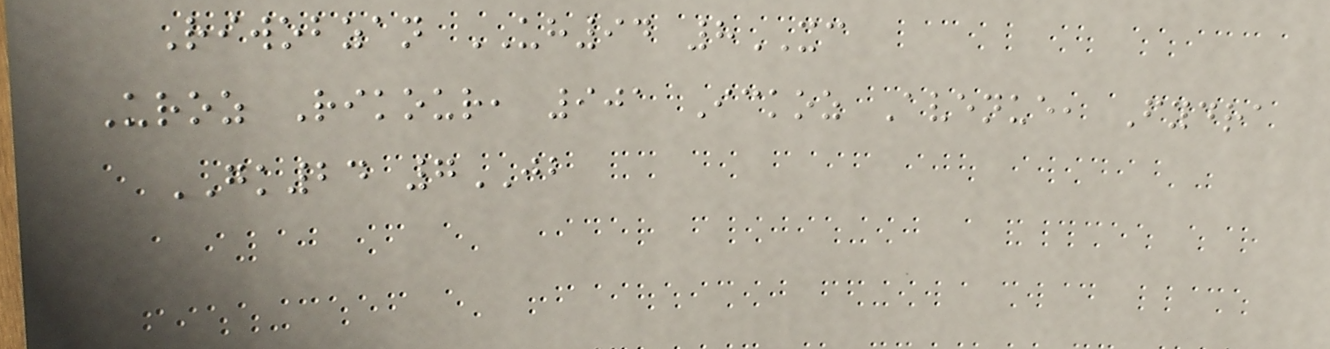Riwobzan UH94 8XC
Uroz Rikour, 901 Ickoz Avenue, Fydra
GK24 7JB
